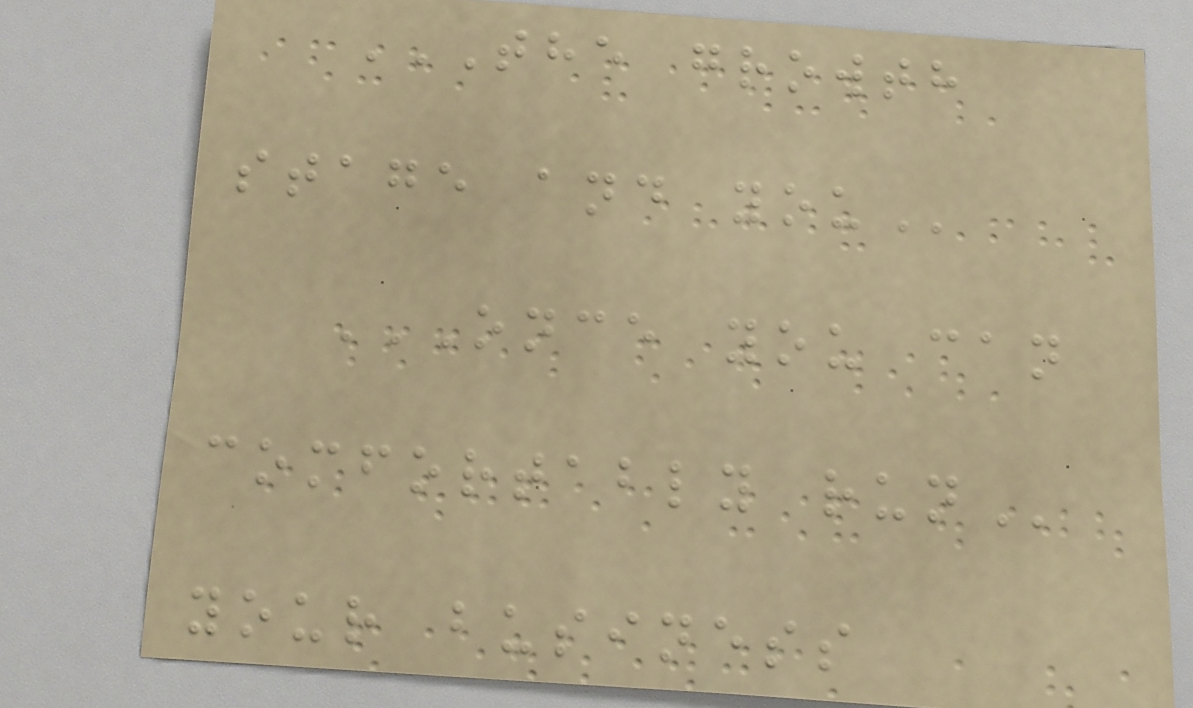THE GROWTH
STAGE AND YOU
ONCE YOU CAN
COMFORTABLY RUN
your business
